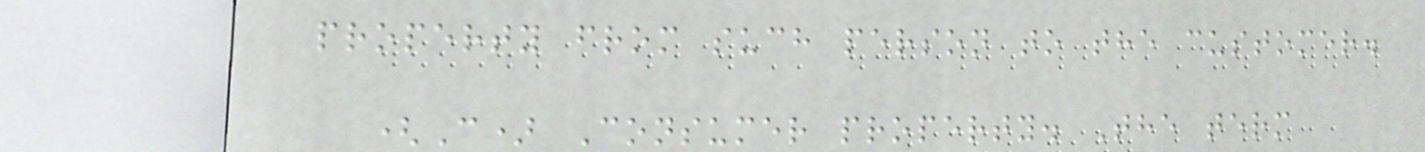property from such person to the customer.
(C) Consumer property. The term
